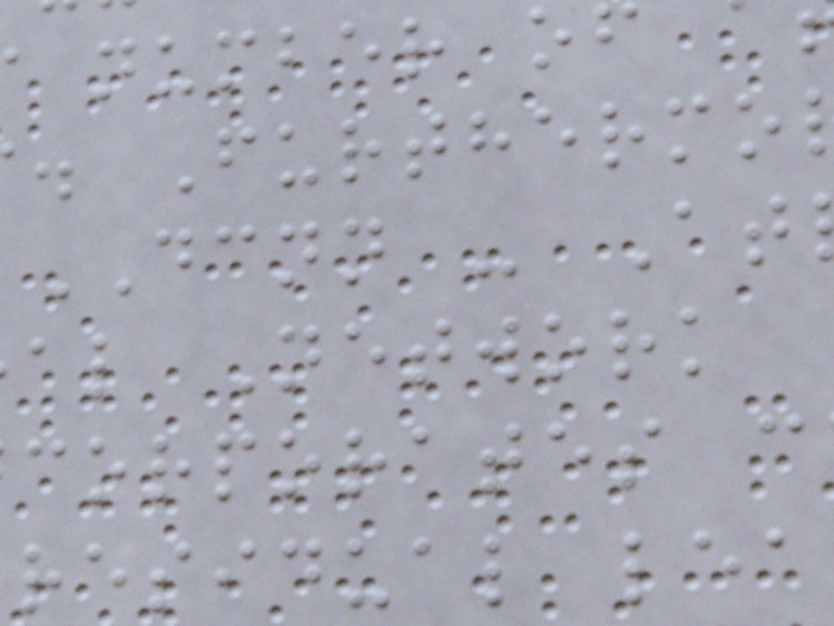. Furthermo
DCNN - At
al Network
corporates c
residual lea
